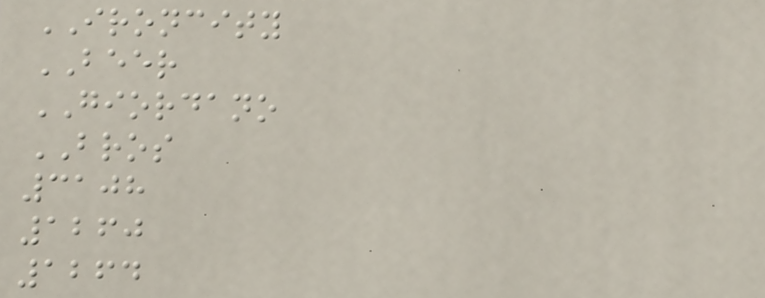IRONCITY
BEER
GIORDANO
BROS
3108
1260
1264
